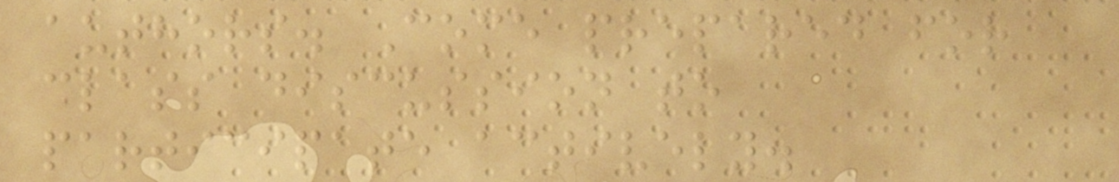authors. Come prepared for
class discussion to
participate actively.
